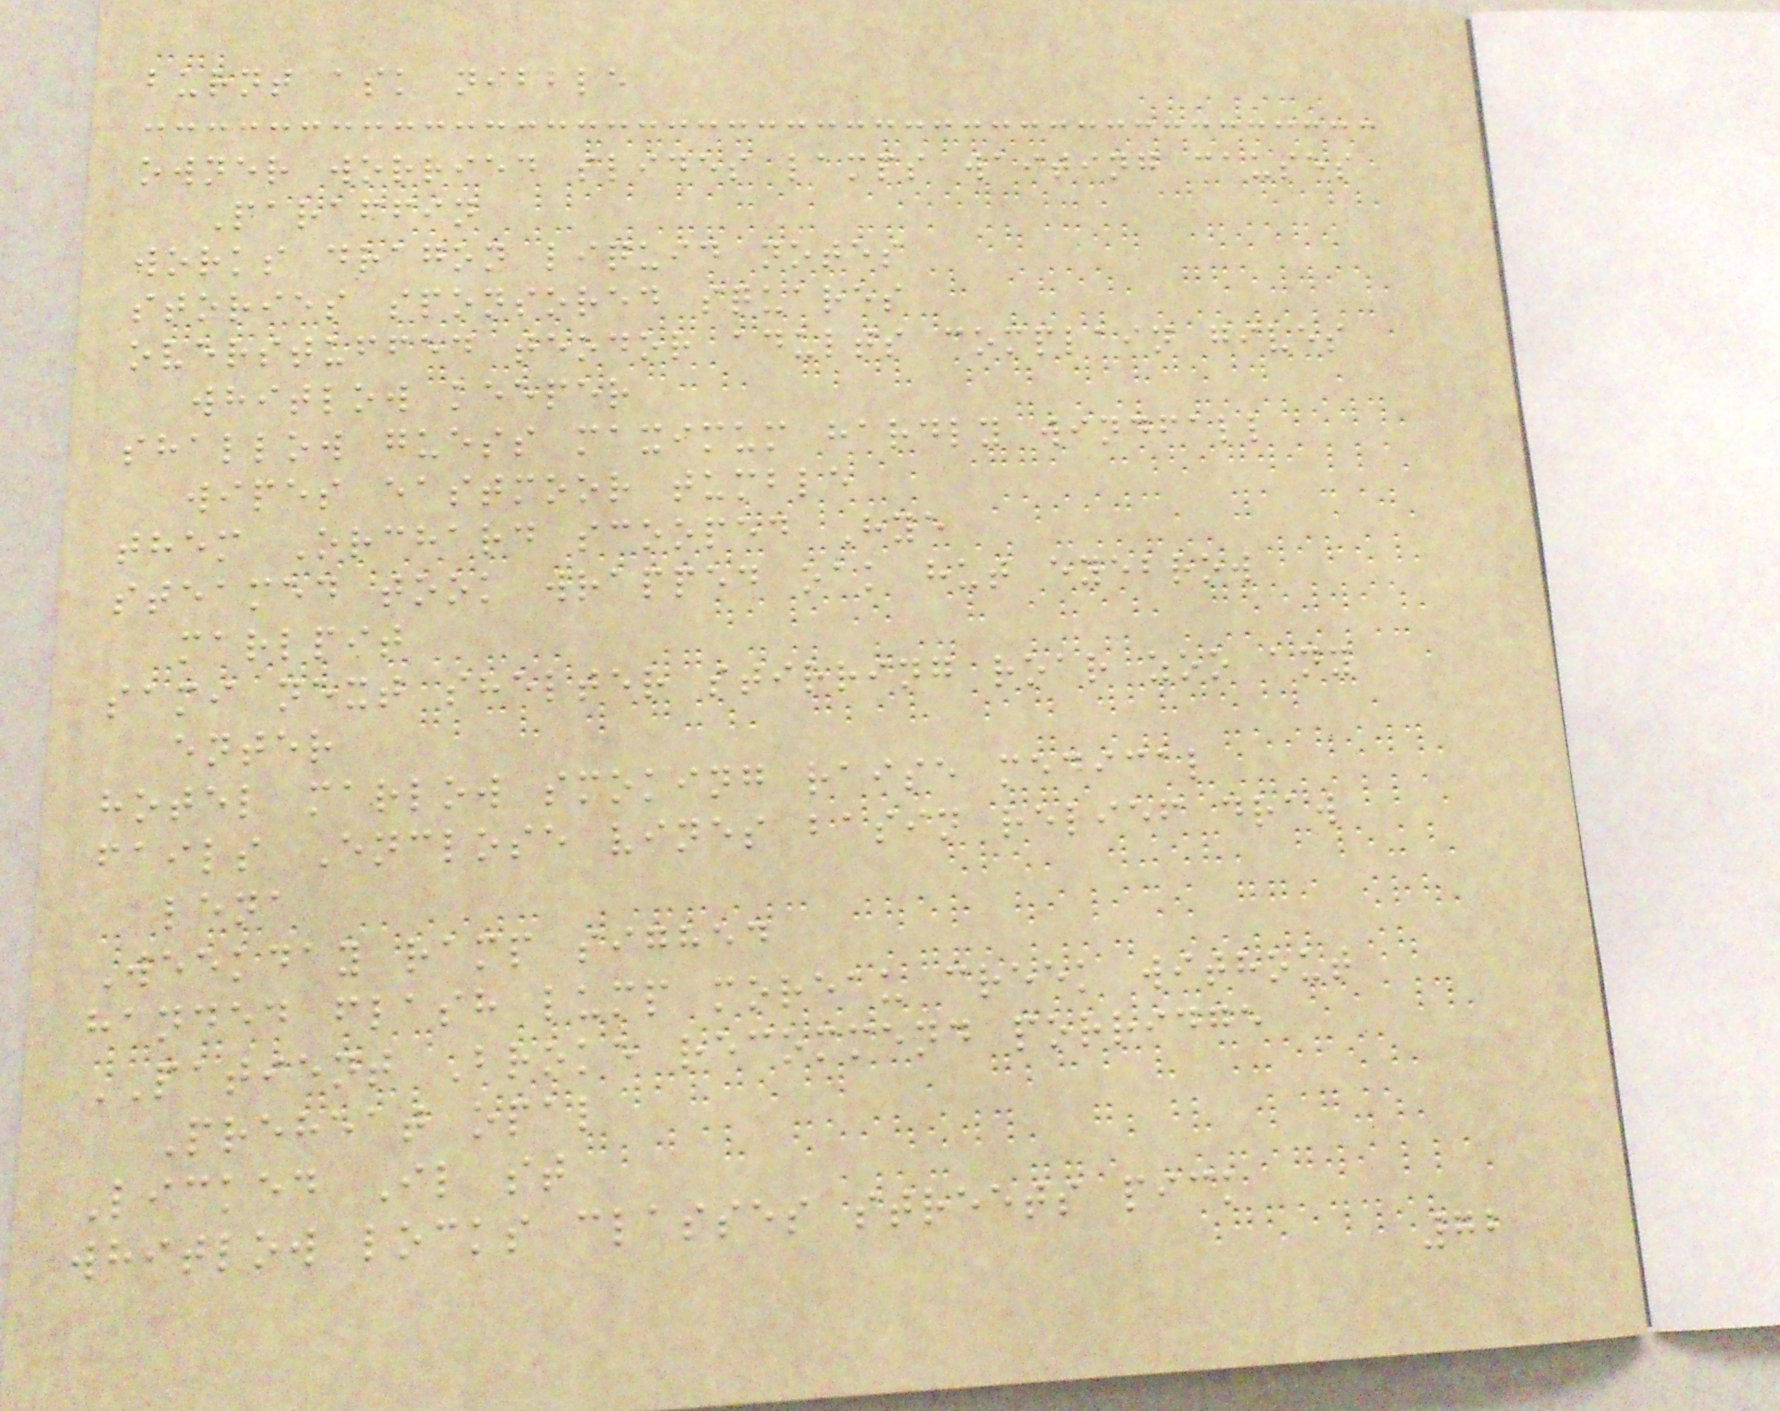burnt ask nibble
owner worried slides lamps waiting causes
Paraffin
works dragon liquid notes
stories sponsored squares
overstuffed teodor adults complain gives
whitlow keeper
shallow guess maximum hardly windfall
wipes eastmoor tumble
them Orchard scooped Hye
steamed took wrapped oak hut eyebrow
marlpit
sami next shelter stirring roar zoo any
enter
hotel marlow smoking raise medical
fails Enclose vines basin relief draw
lena
Weekday ramp sighed
handed flash lump moreau creek without
PATIENT Broke recommend porridge
Preheat opal
Licked Il st
whitlow locks classes streets pick
72
